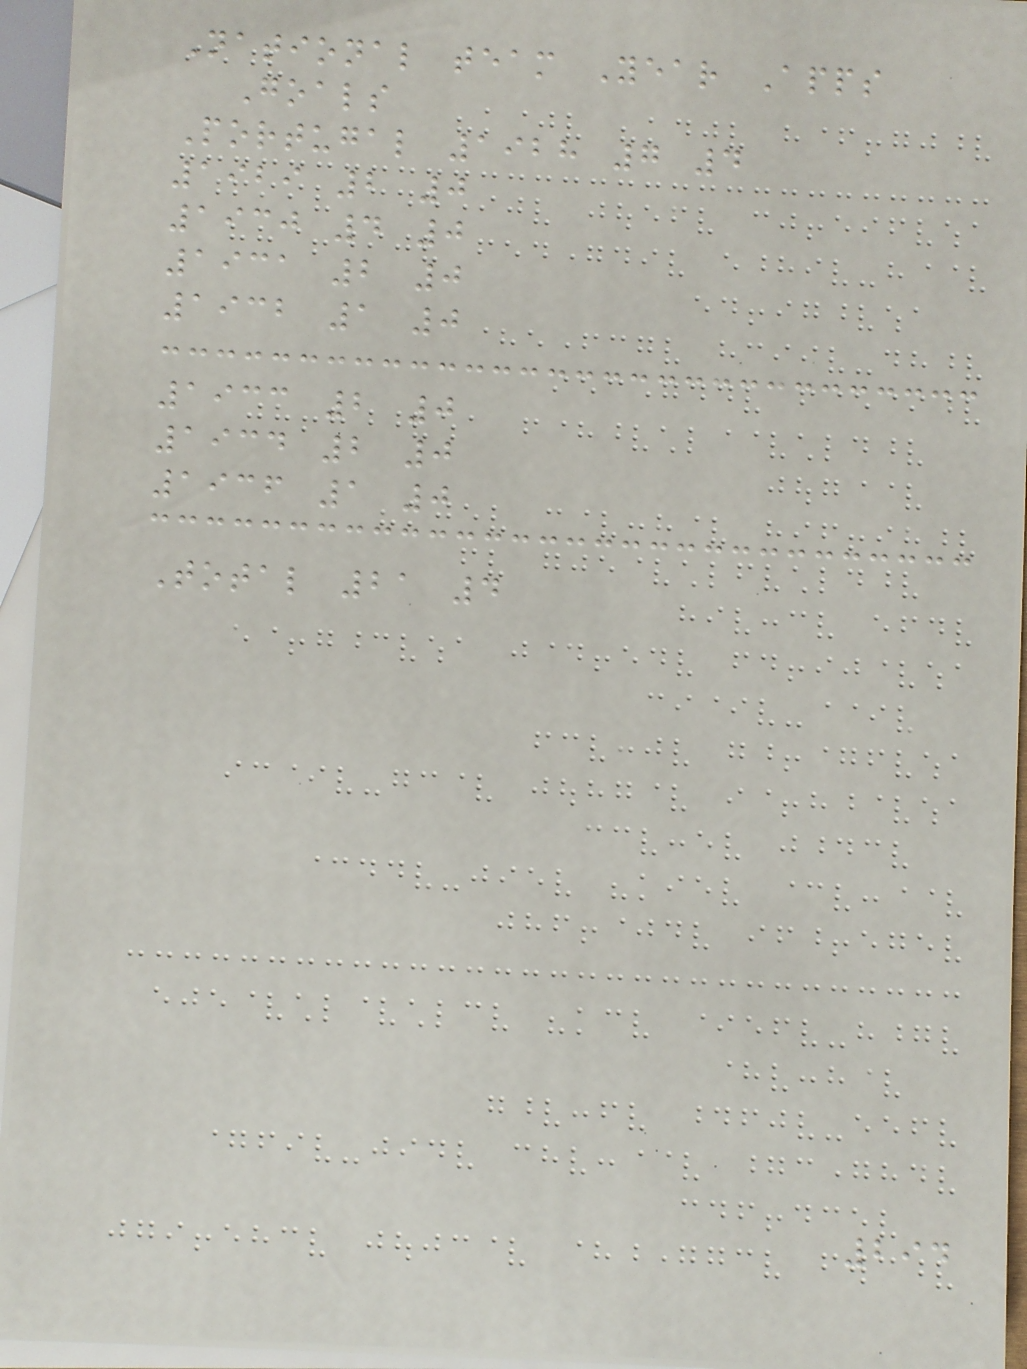National team Year Apps
Goals
Portugal 1928 7 4
1929 2 0
1930 4 0
1931 2 0
1932 1 0
1933 2 0
1934 2 0
1936 1 0
Total 21 4
294
